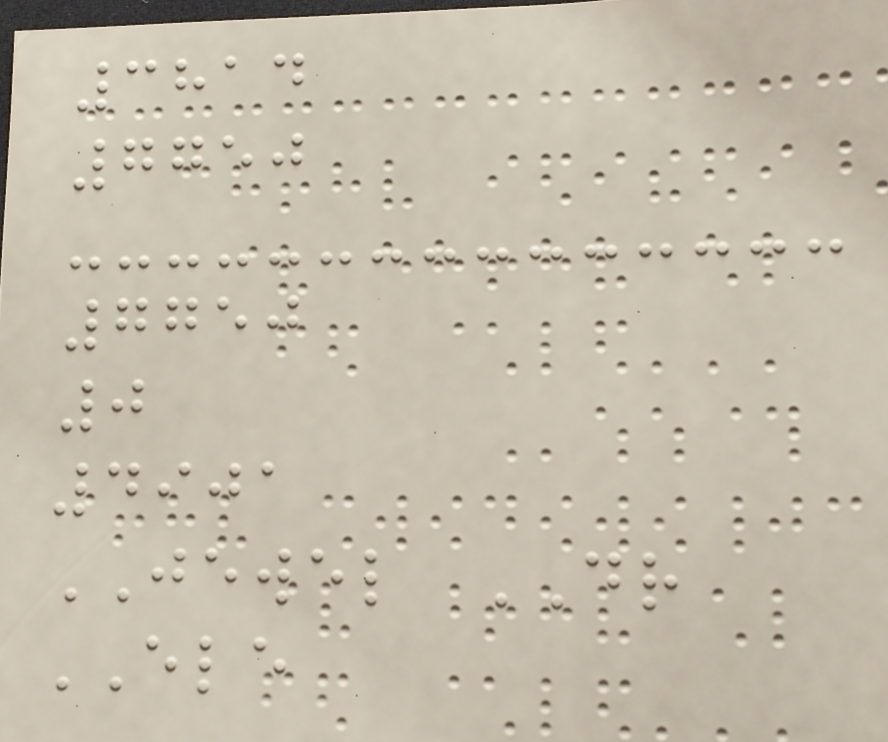3814
7750
7750
0
4901
JEWEL DR
ELE
